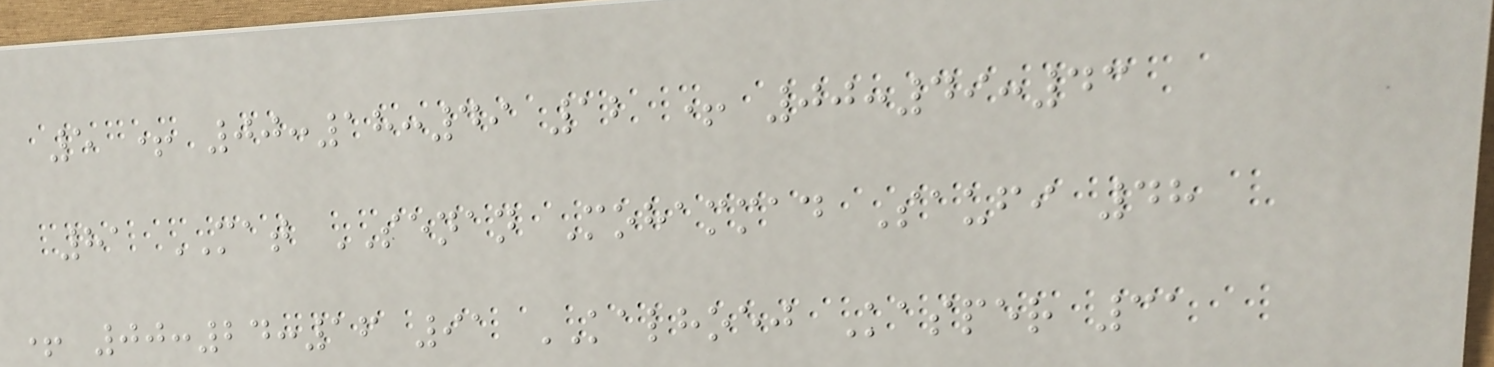5 + 00:18:49 12 + 00:49:43
81 MAT SENAN Mohammad Saufi 48
+ 00:24:16 91 KALHOEJ Kasper 31
